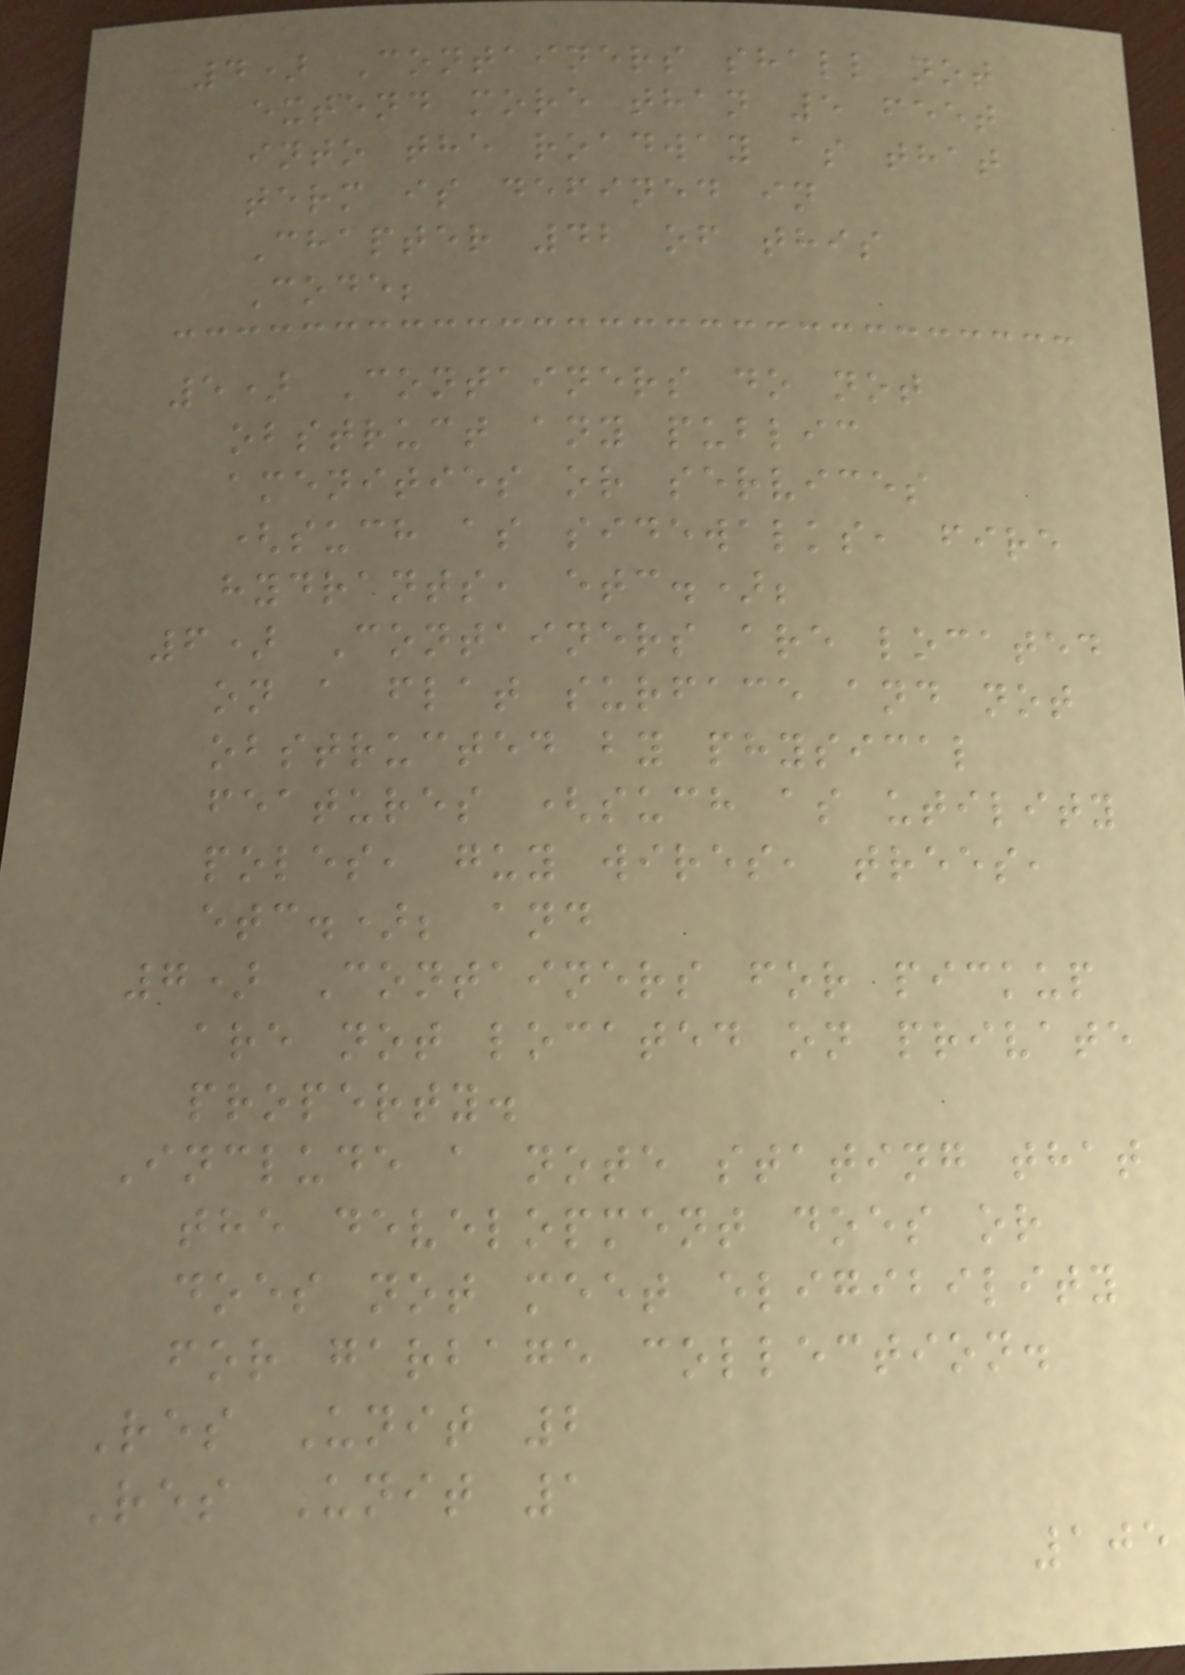4) Containers shall not
extend more than 5 feet
into the roadway as that
term is defined in
Chapter 42 of this
Code;
5) Containers do not
obstruct any public
amenities or services
(such as sidewalks, fire
hydrants, etc.);
6) Containers are located
on a flat surface and not
obstructed by physical
features (such as utility
poles, guy wires, trees,
etc.); and
7) Containers for pickup
are not located on private
property.
Include a note stating that
the development does or
does not meet eligibility
for garbage collection.
Res Unit 2
Res Unit 1
105
